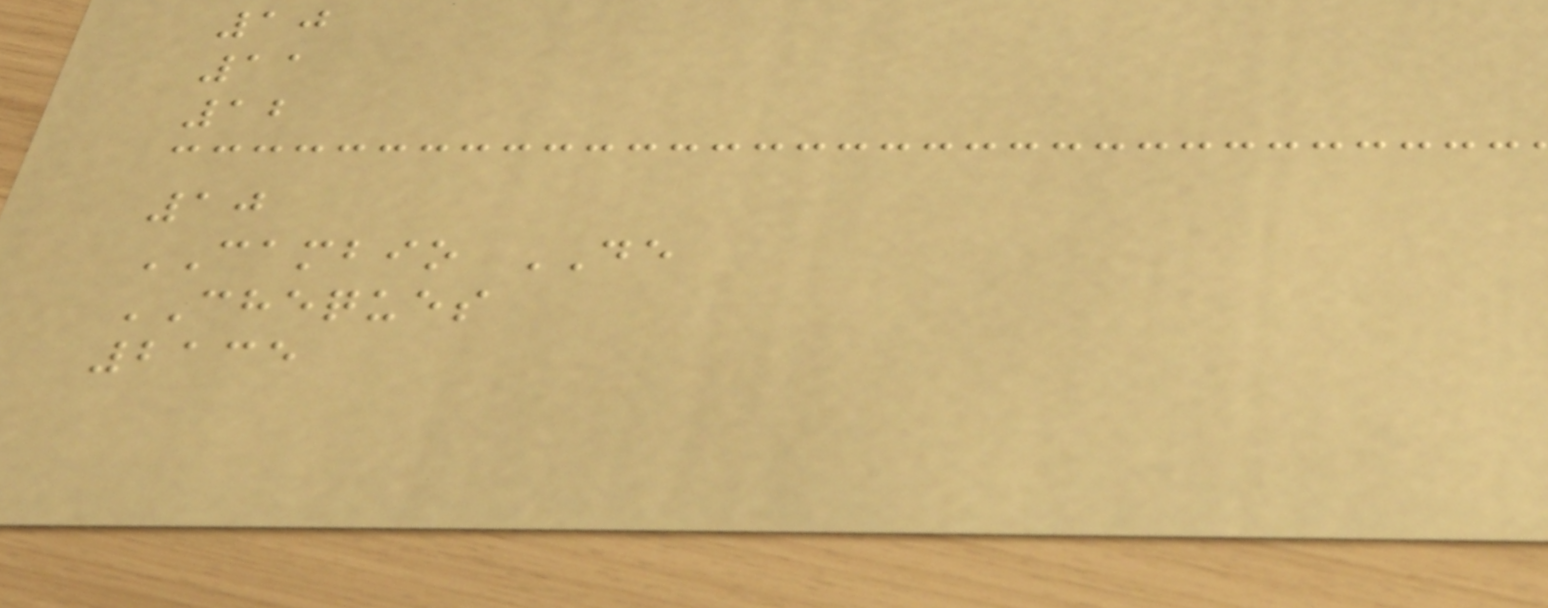10
11
12
10
CAMBIO DE
CHEQUES
2135
